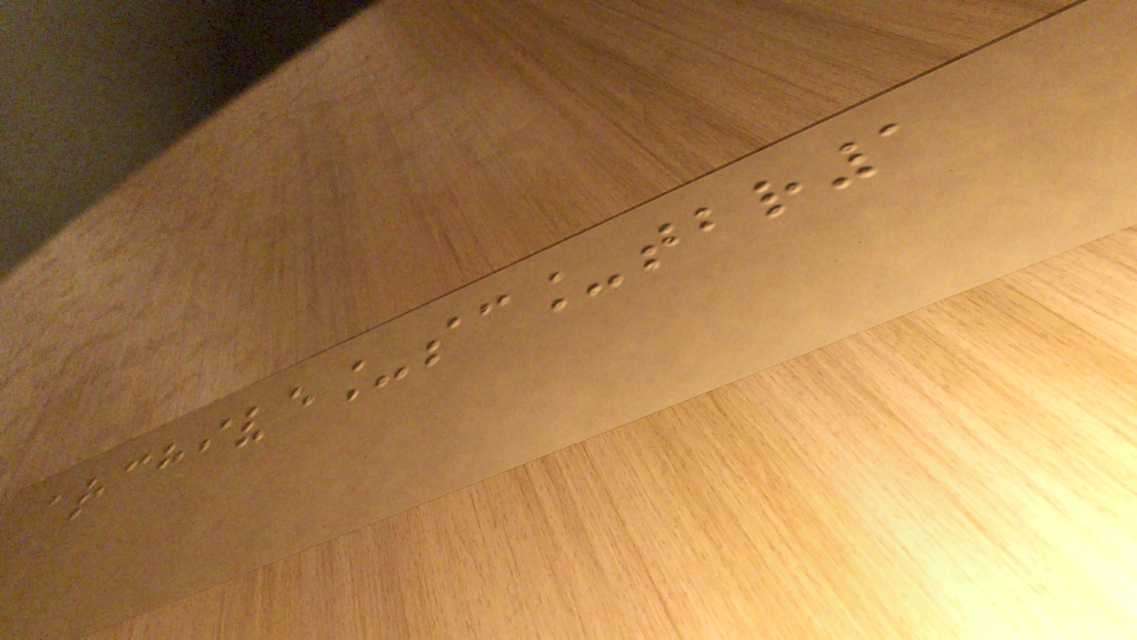archive_sc_tbr1
